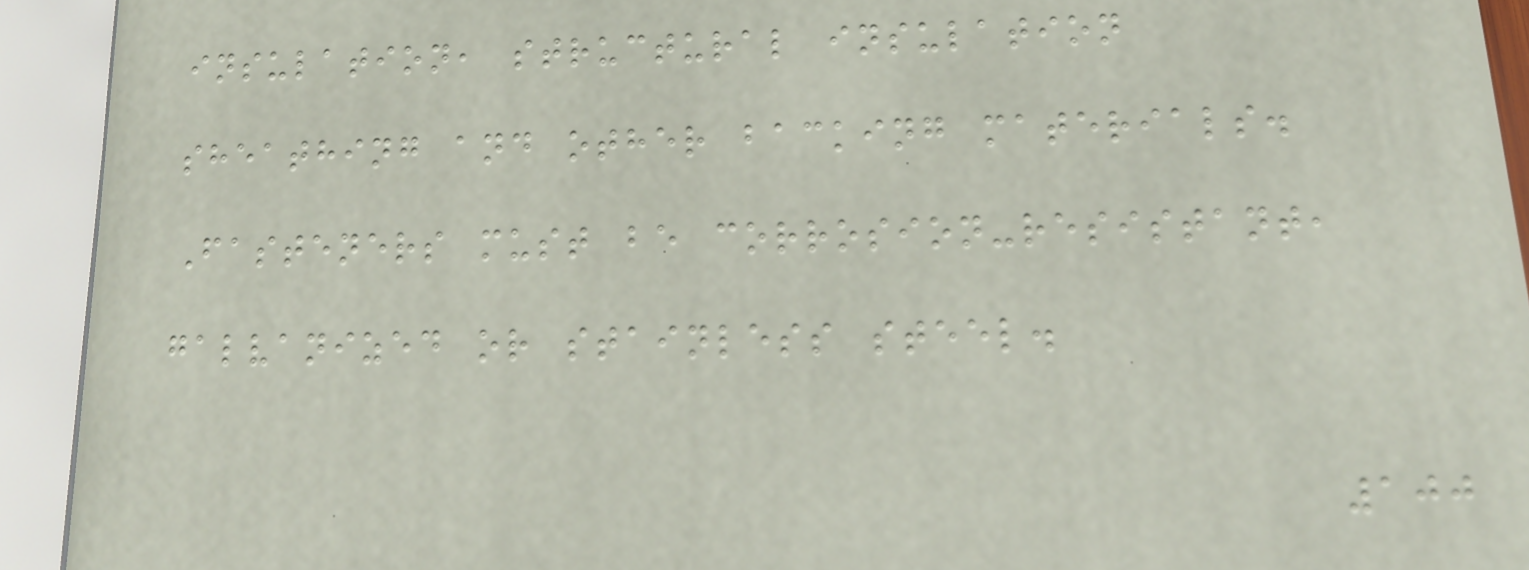insulation, structural insulation
sheathing and other backing materials.
Fasteners must be corrosion-resistant,
galvanized or stainless steel.
100
